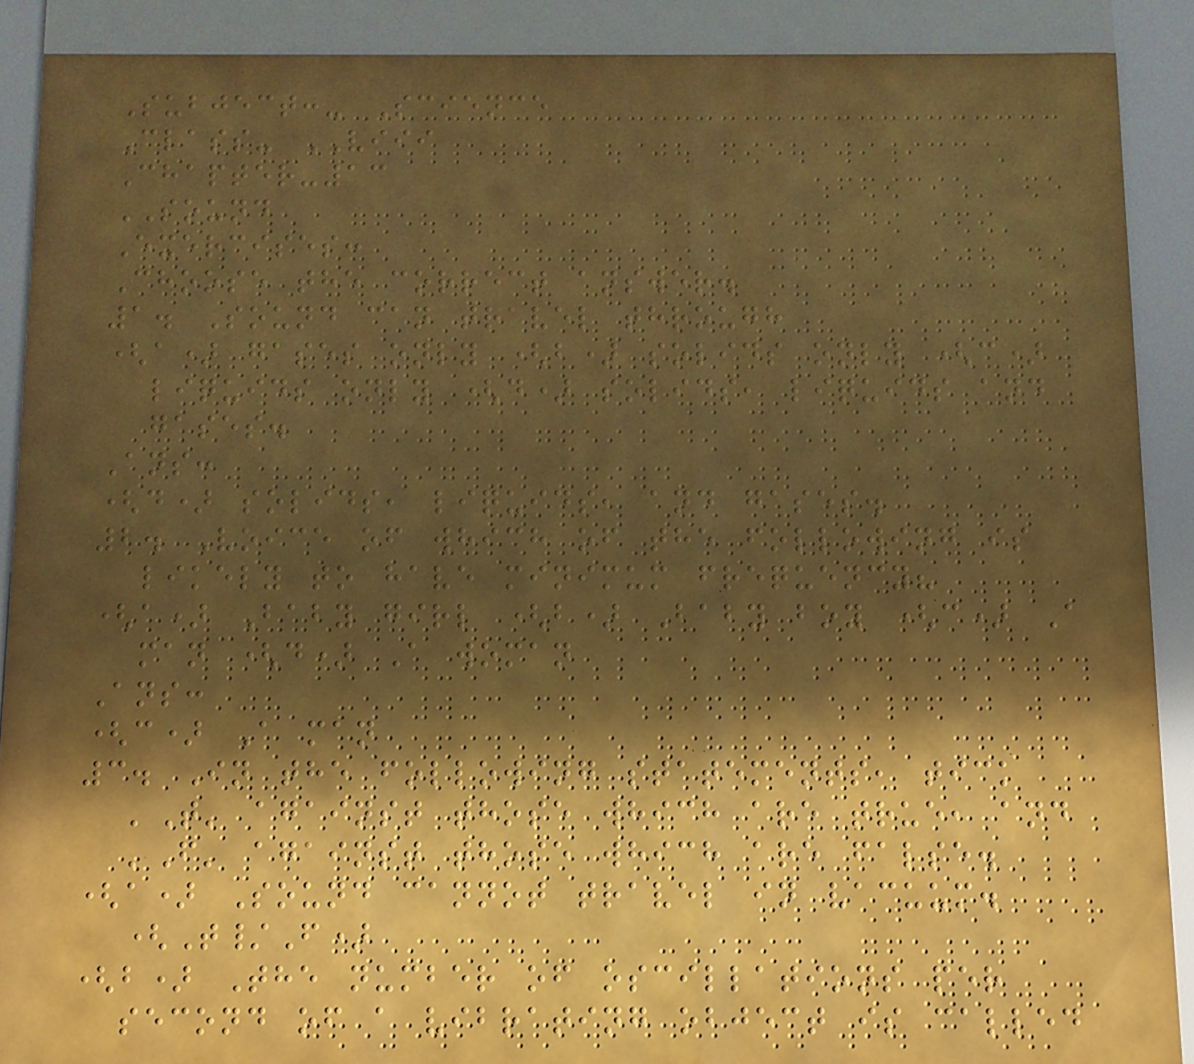Subject:- Science
Class- VIII
Chapter-13
SOUND
Exercises:
Choose the correct answer.
1. Sound can travel through
(a) gases only (b) solids only (c)
liquids only (d) solids, liquids and
gases.
Ans:
(d) solids, liquids, and gases.
2. Voice of which of the following is
likely to have minimum frequency?
(a) Baby girl (b) Baby boy (c) A
man (d) A woman
Ans:
(c) A man
3. In the following statements, tick
'T' against those which are true, and
'F' against those which are false.
(a) Sound cannot travel in vacuum.
(T/F)
(b) The number of oscillations per
second of a vibrating object is called
